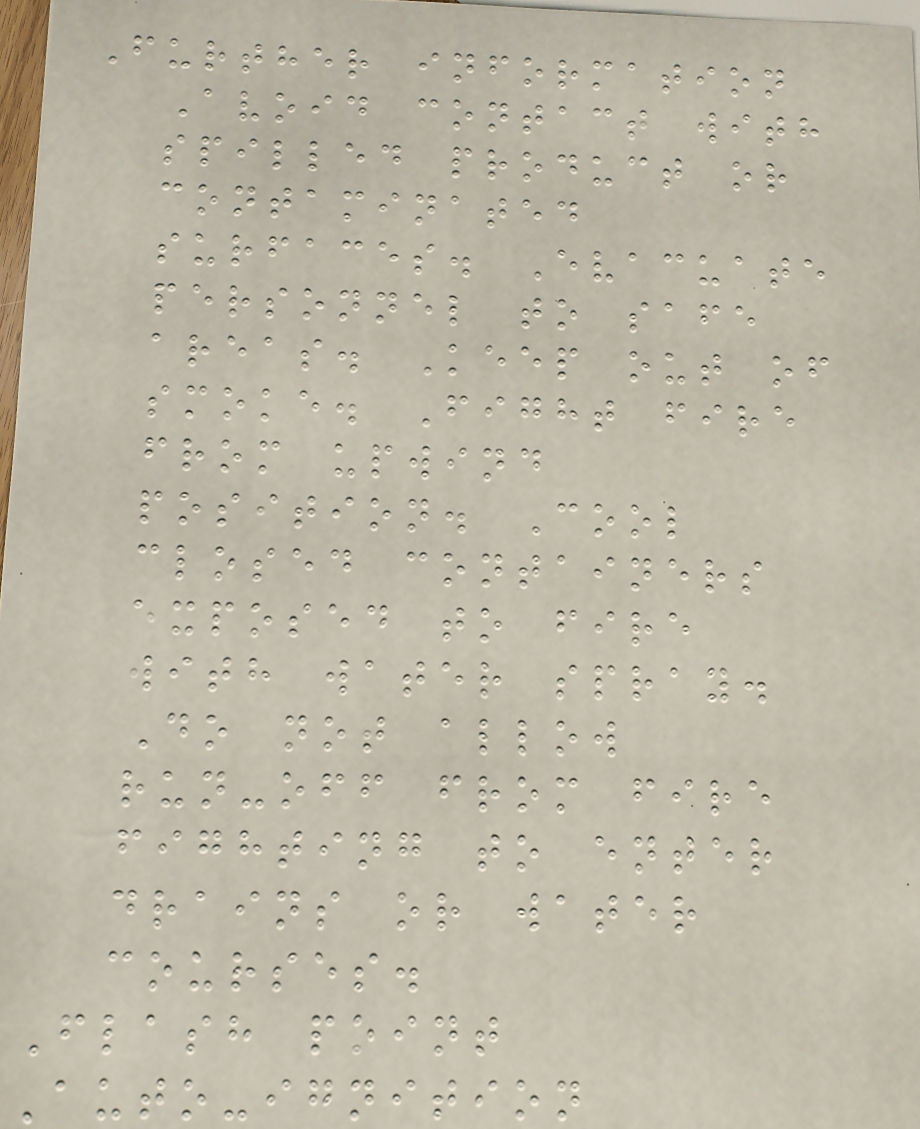Further information
Avoid contact with
spilled product or
contaminated
surfaces. Evacuate
personnel to safe
areas. Keep out of
smoke. Fight fire
from upwind
position. Cool
closed containers
exposed to fire
with water spray.
Do not allow
run-off from fire
fighting to enter
drains or water
courses.
Flash point
Auto-ignition
